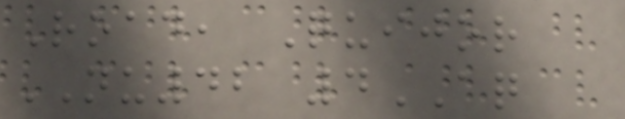Road, Quijor
NU42 4AQ
